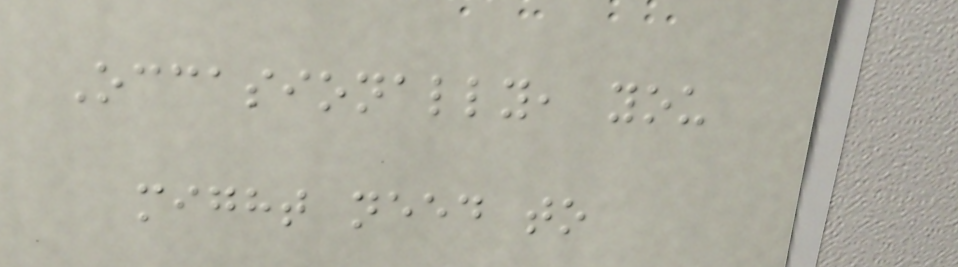Occasionally, you
might need to
